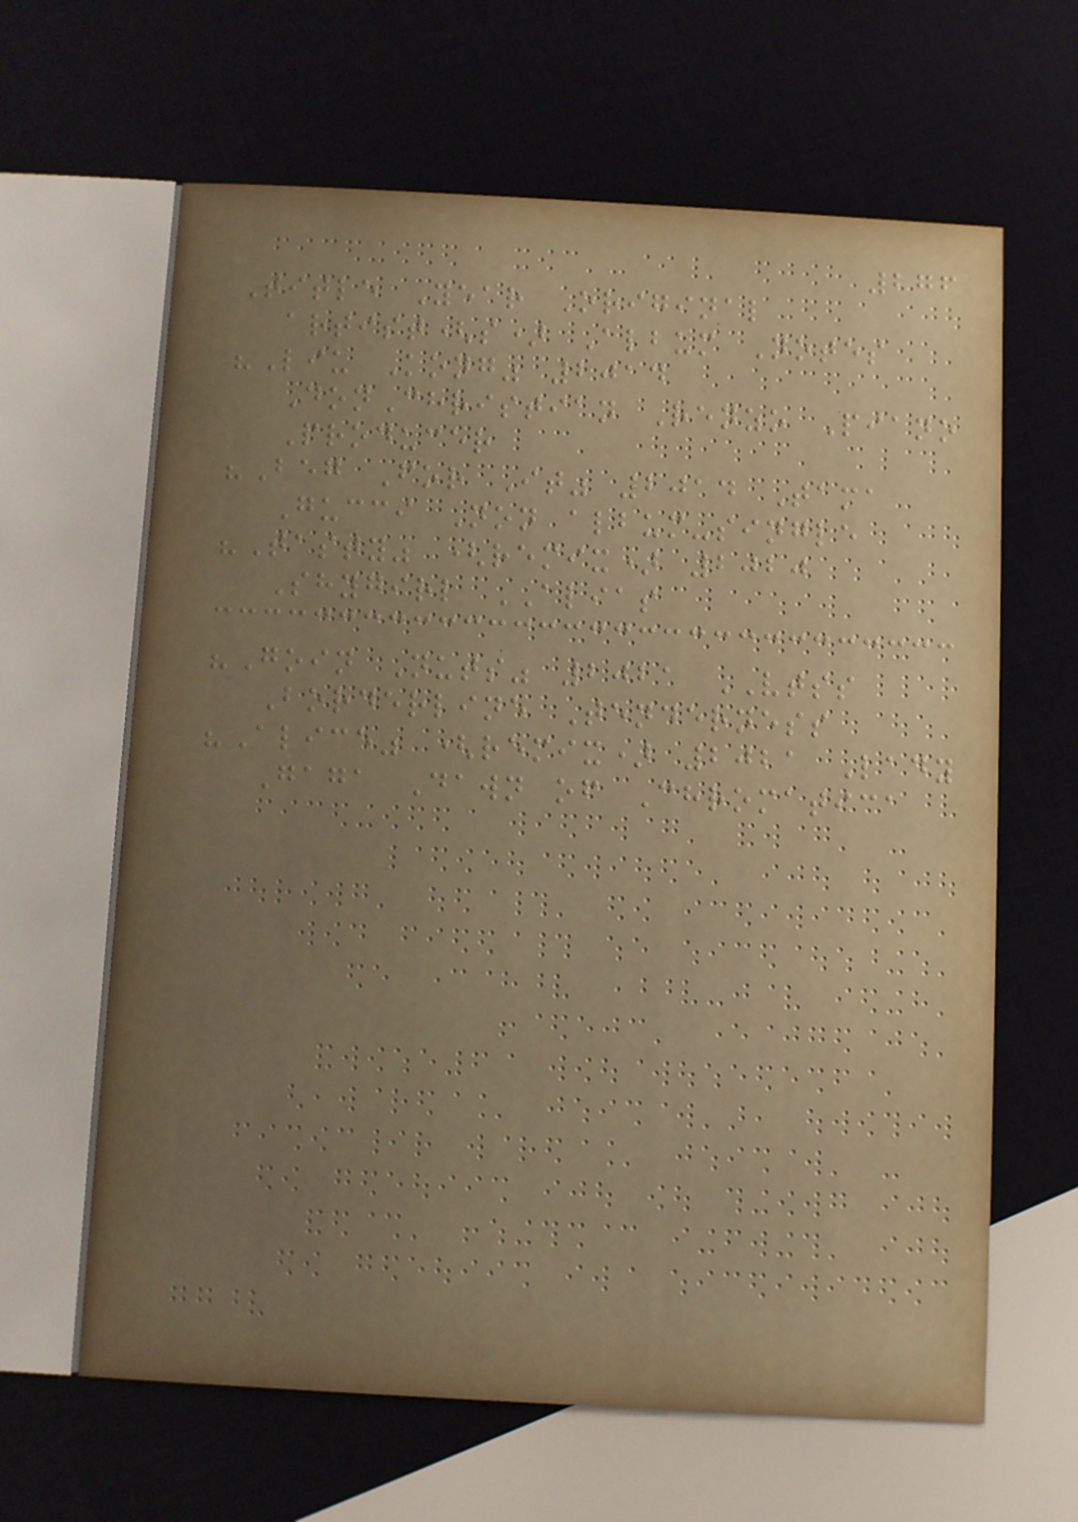276
Title Year Original
artist(s) Album Notes
"Liu Kong" 2014
DonChristian Renzo Piano
Producer
"Beg For It" 2014 Tama
Gucci Non album-single
"Tasty" (remix) 2020
Shygirl ALIAS
"Goin Nuts" 2021 VTSS
Borderline Tenderness
"Alice" (remix) 2021 Lady
Gaga Dawn of Chromatica
